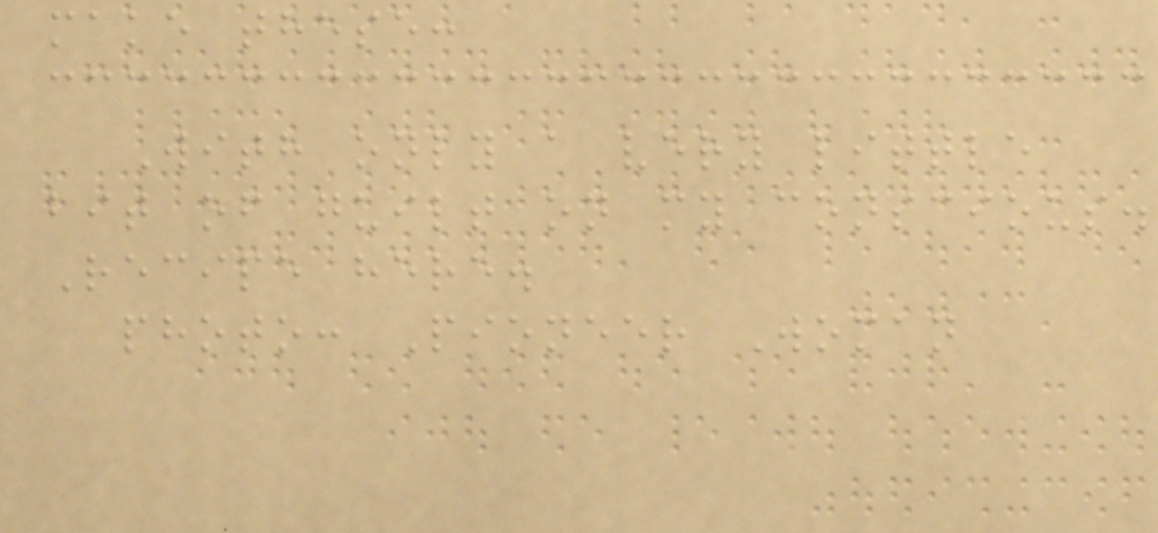make these:
With only a very little
bit of guilt on my conscious.
Recipe here.
photo: Pioneer Woman
